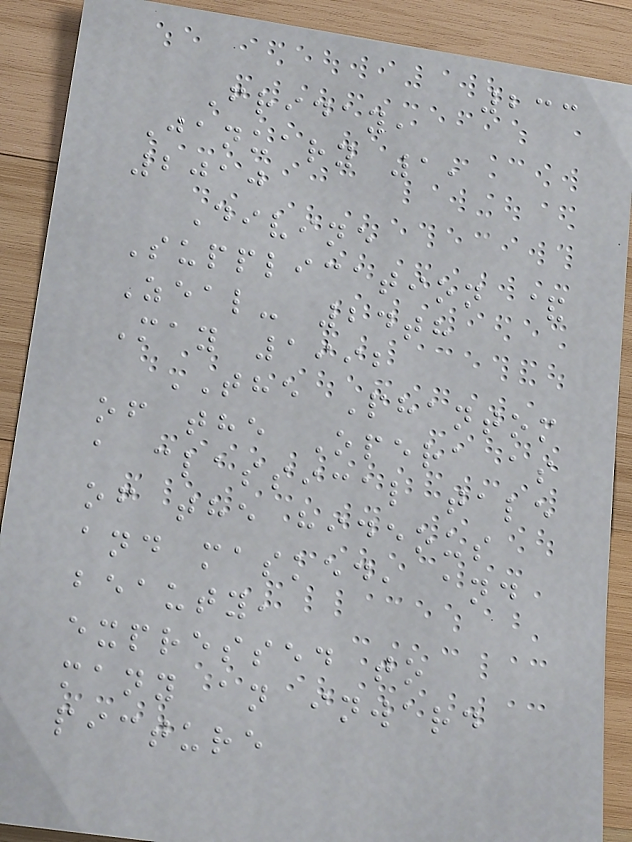233
Friday,
January 1,
2010
Divine
Supplication &
Zeal- 24th
May 1992
THE Phantom
of the Opera as
a classical tale
of the hideous
and masked, and
beauty,
expressed to
many an inward
picture
